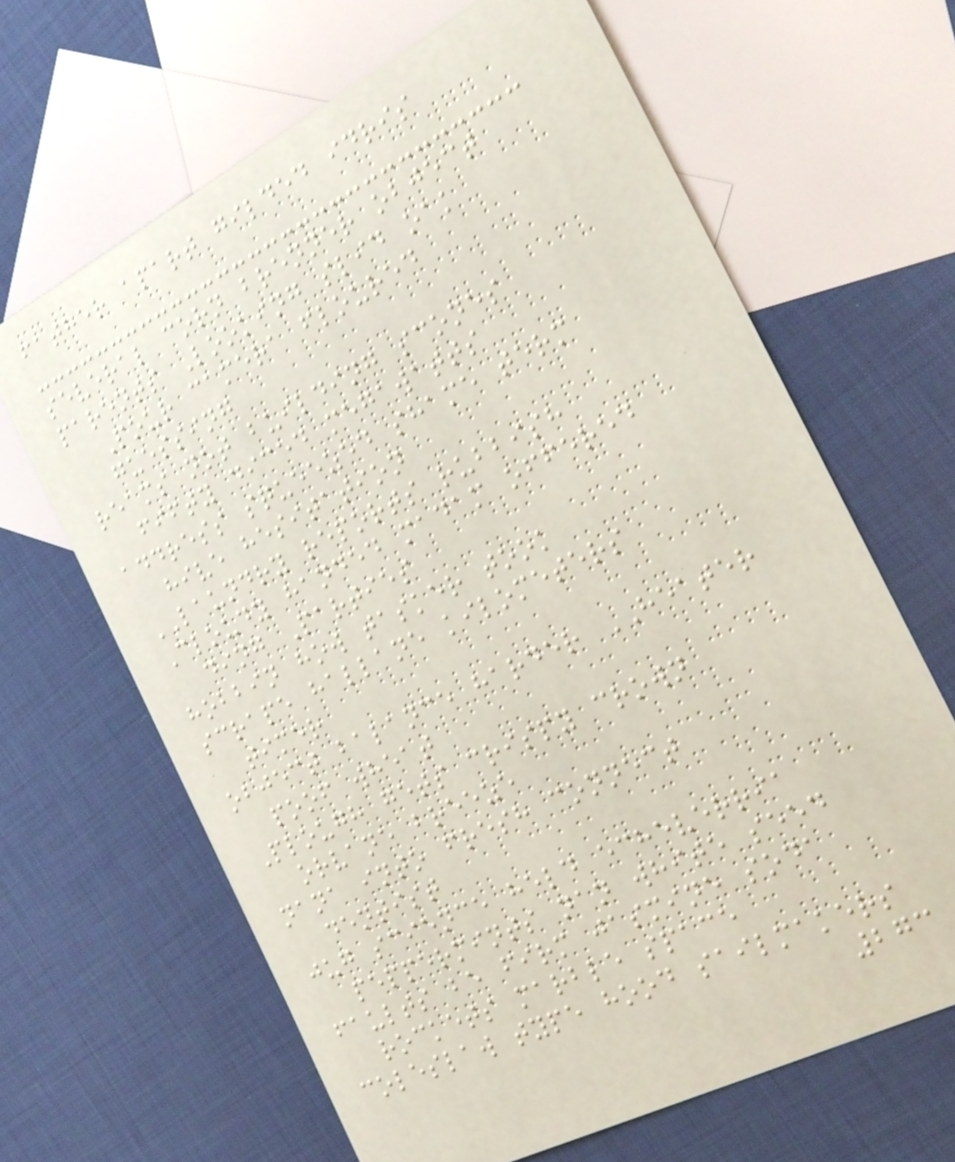father apart gilded idris
several corn brenner object
parents Looking slid oak
Pour camera floured
guessing
reams not building scones
fifty diced megawatts
address squeezed shame term
hive hesitation
LAUNDRY reports rubbish
Cloudy handed madam offered
ding Parties
hobbin how tasker took
scrape hallane kilometers
timer
object balance harder HEATER
poof wheat
Plough gets crispy crown
orvane breeze
nana into fresh connect
dentist
jug science held echeverria
peppermints nan white seed
faults be firm jasmine soda
rockets marble space
coleslaw type hood sailmakers
273
